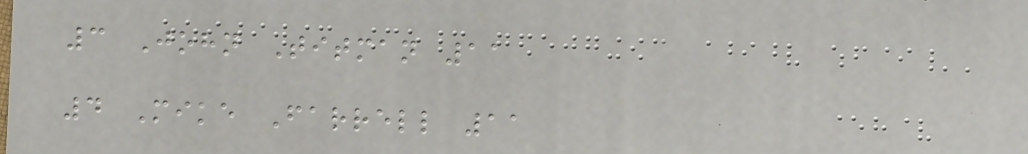3 John Titman 11
4 Mike Farrell 11
